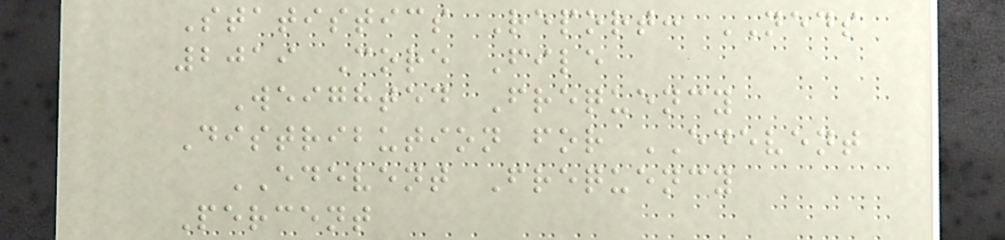Statistics Report: NEDS
2019 Core File
Weighted Frequency
Distribution for EDEVENT
EDEVENT Frequency
Percent
